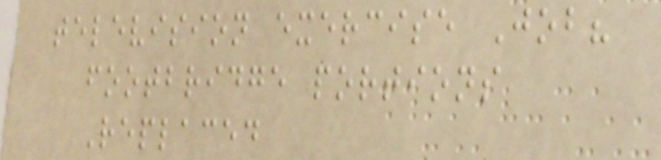television exercise Job?
footbridge portions
Replaced
